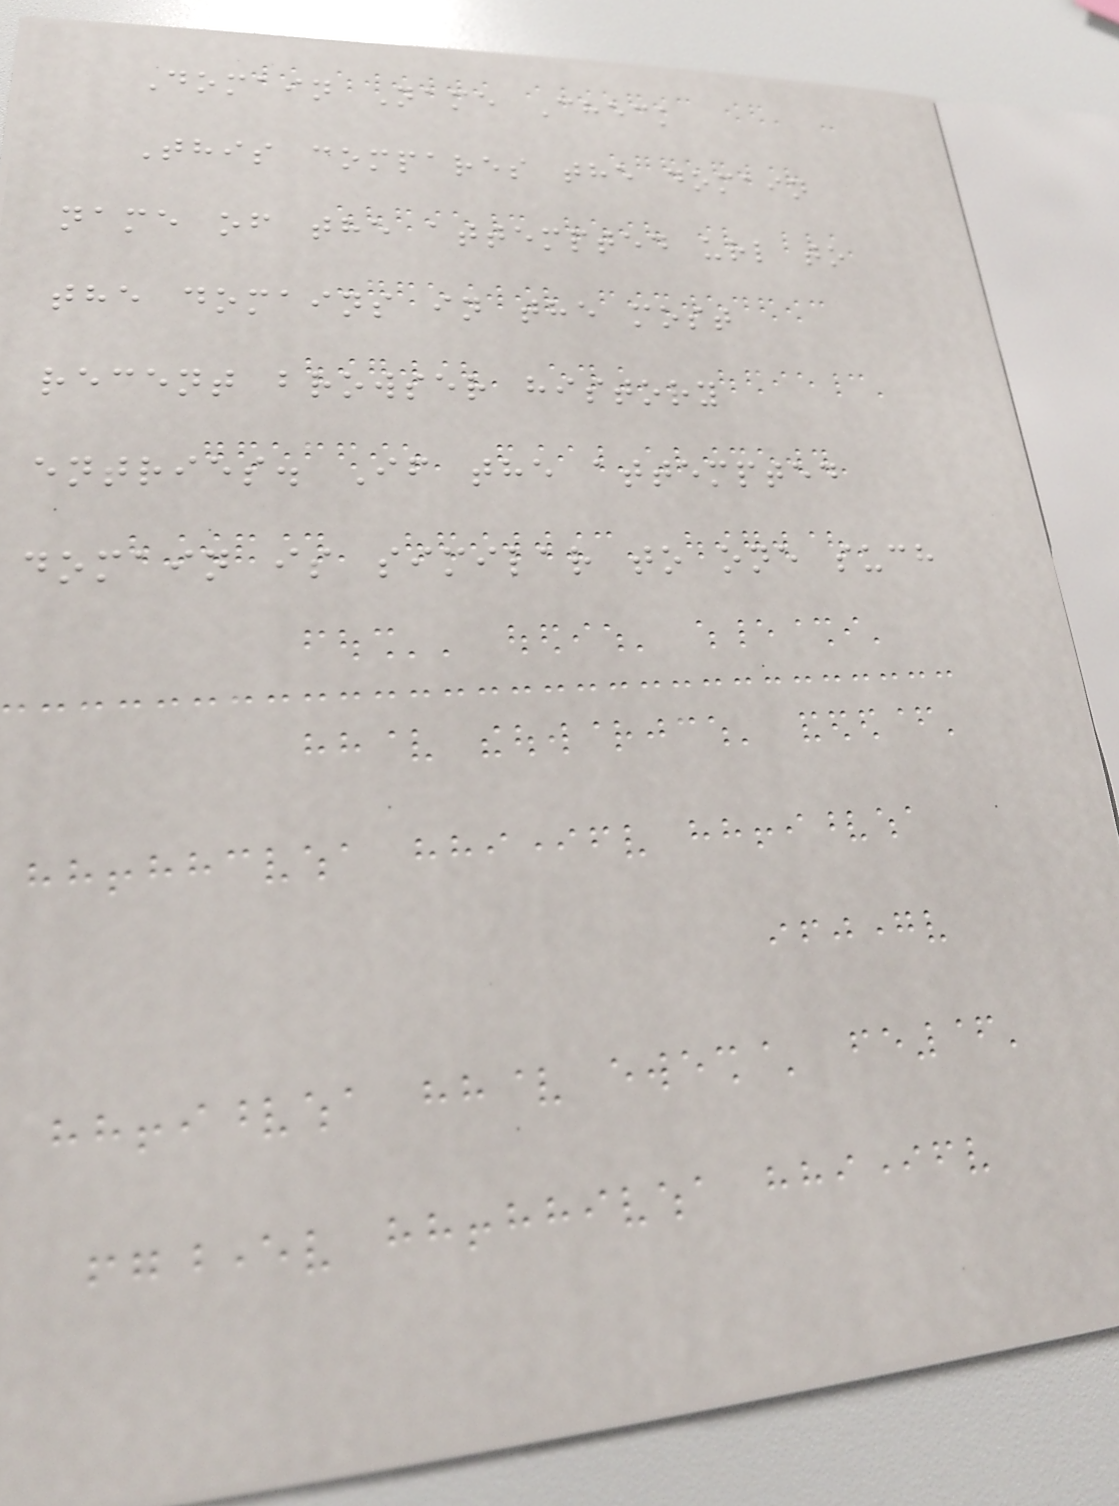Domain Name Check
This compares the domain
name of the attempted url to
the domains in the most
recent browser history
entries. If the attempted
domain is similar to one such
